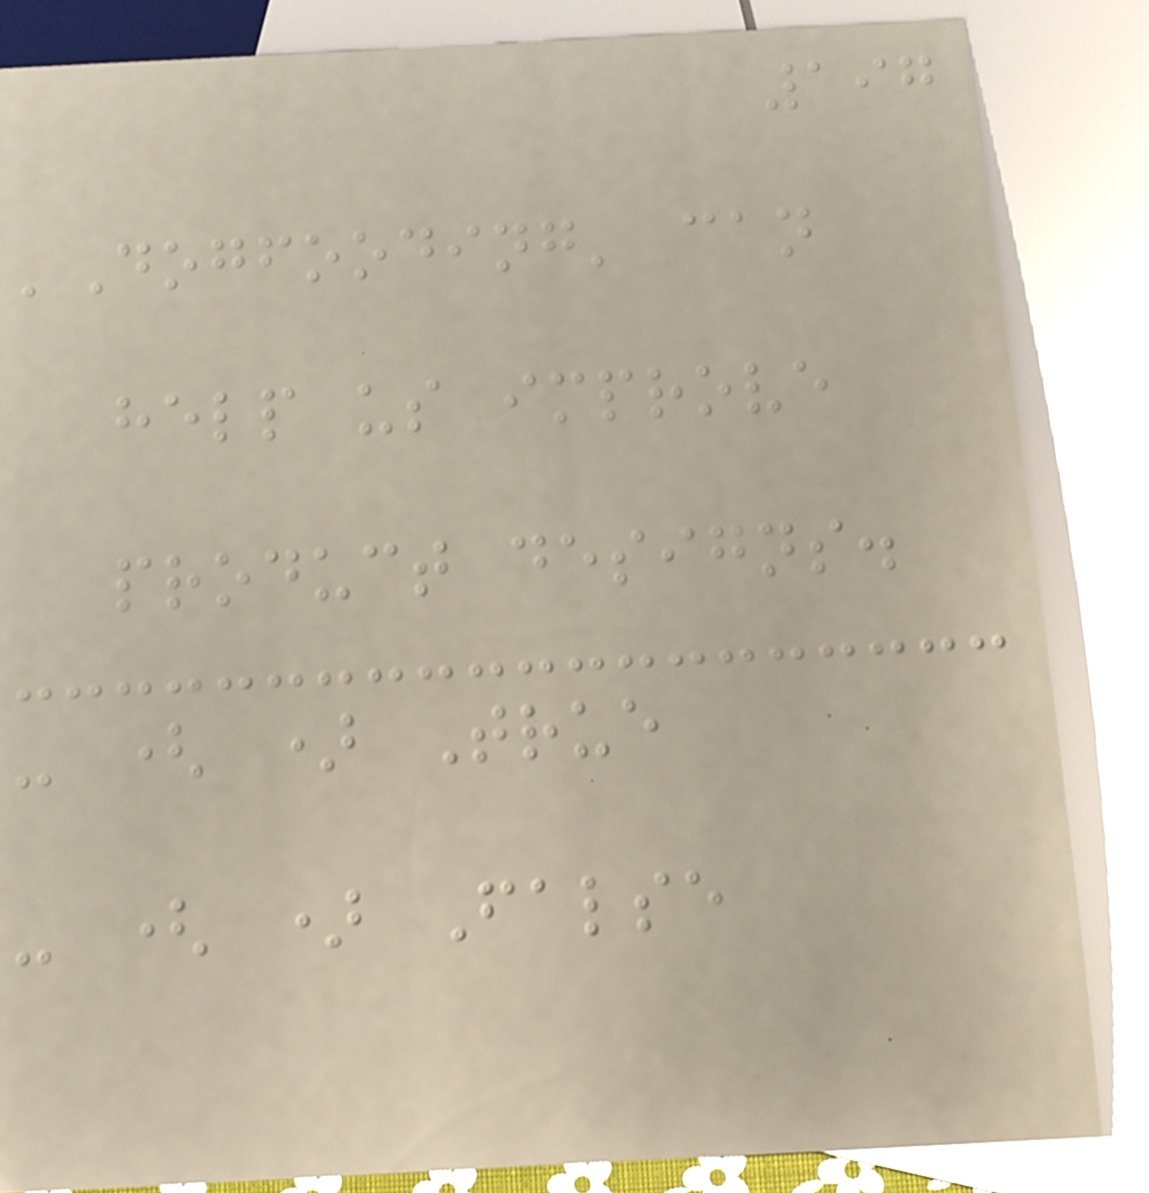197
'Dogfooding' can
help us improve
product designs.
- ( ) True
- ( ) False
